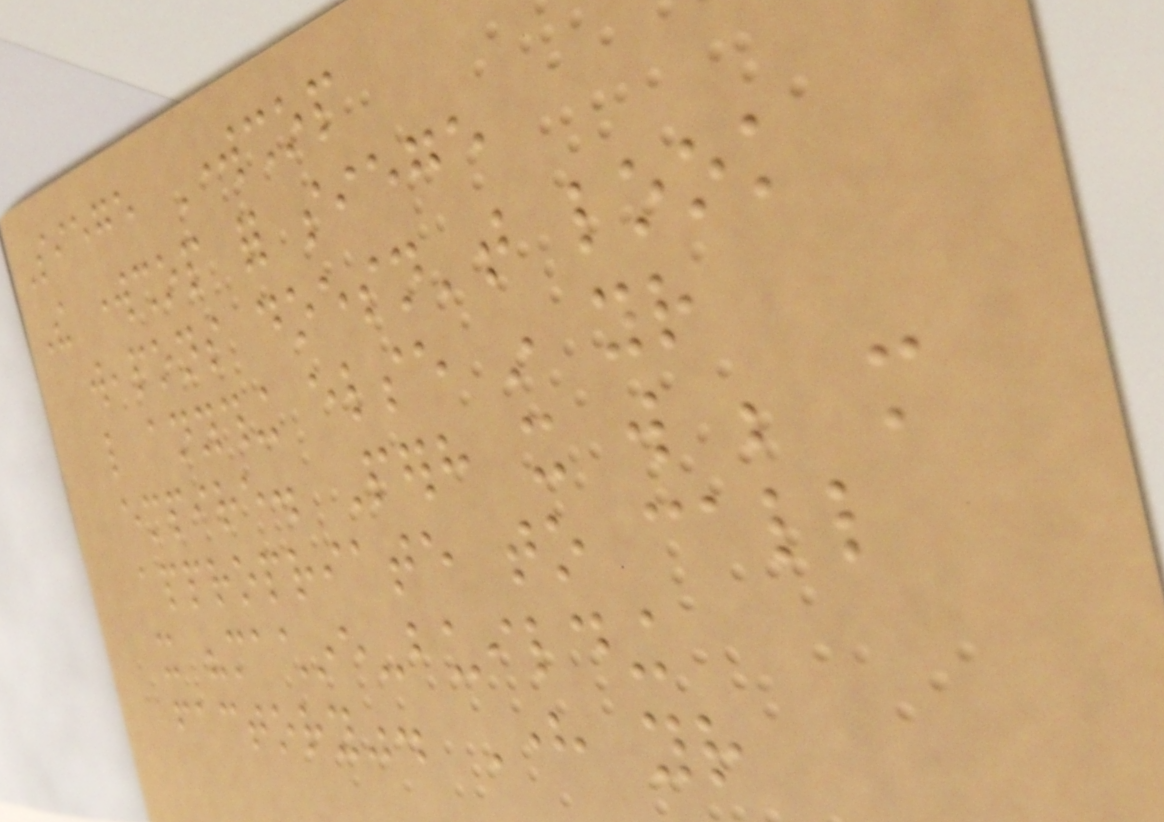Siege Workshop
The workshop for siege
weapons doesn't look
like anything else in your
empire. Perhaps it will be more
appropriate to call
it "machine-building
factory". Here your
